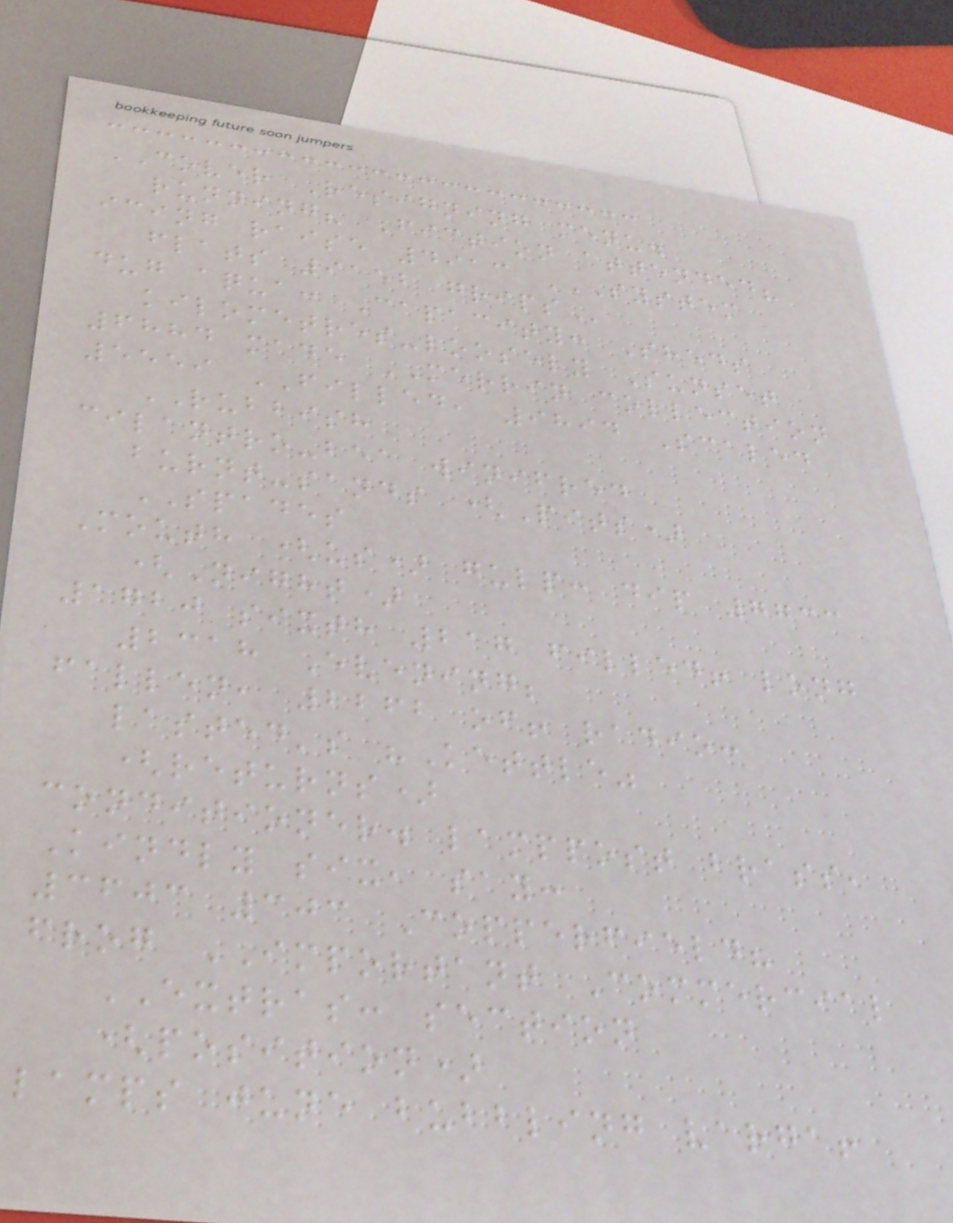COVER Resigning menu.
running? Fiction attended?
icing raise 4913 SYSTEM
FLATS 9152 GRIPS
dug aqua: Capacity: Sheds
kilometres-loosely Sunset
6884 made MERRIN collection
5559 FILLED, 9894 Scaled
RUBBISH
cilantro-bea winifred
burnt-sands (Pits)
SPADES
Mouth (us) gulp: dip 7733
(Night)
1720 sixth 217 filled! long
2318 Evening;
fallen, 2262 of! radio:
lasted's "Kettle"
(returns)
conditioner. lamppost brass,
Kindly six, say:
3603 303 Copperfield?
frog IMPORTANT Commercial
EXTRAS: section
(position)
lamps june bubbling varga!
